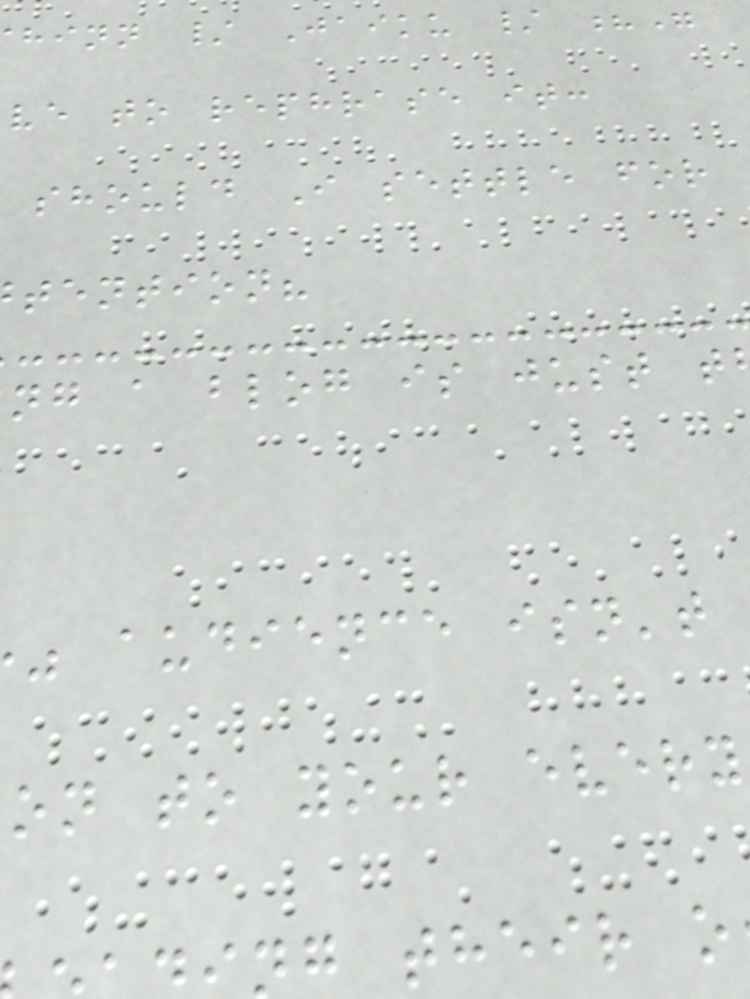hinn / Jaiku / ?"
ve to rephrase it:
should I settle for
tention?
ng a blog is just t
audience isn't
on to your every
g their o
